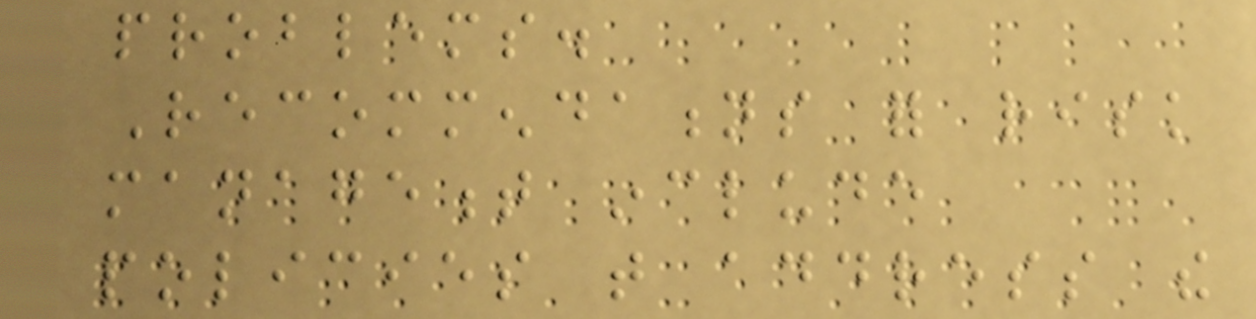problems.
Recommendations for risk
management include
policies that address the
